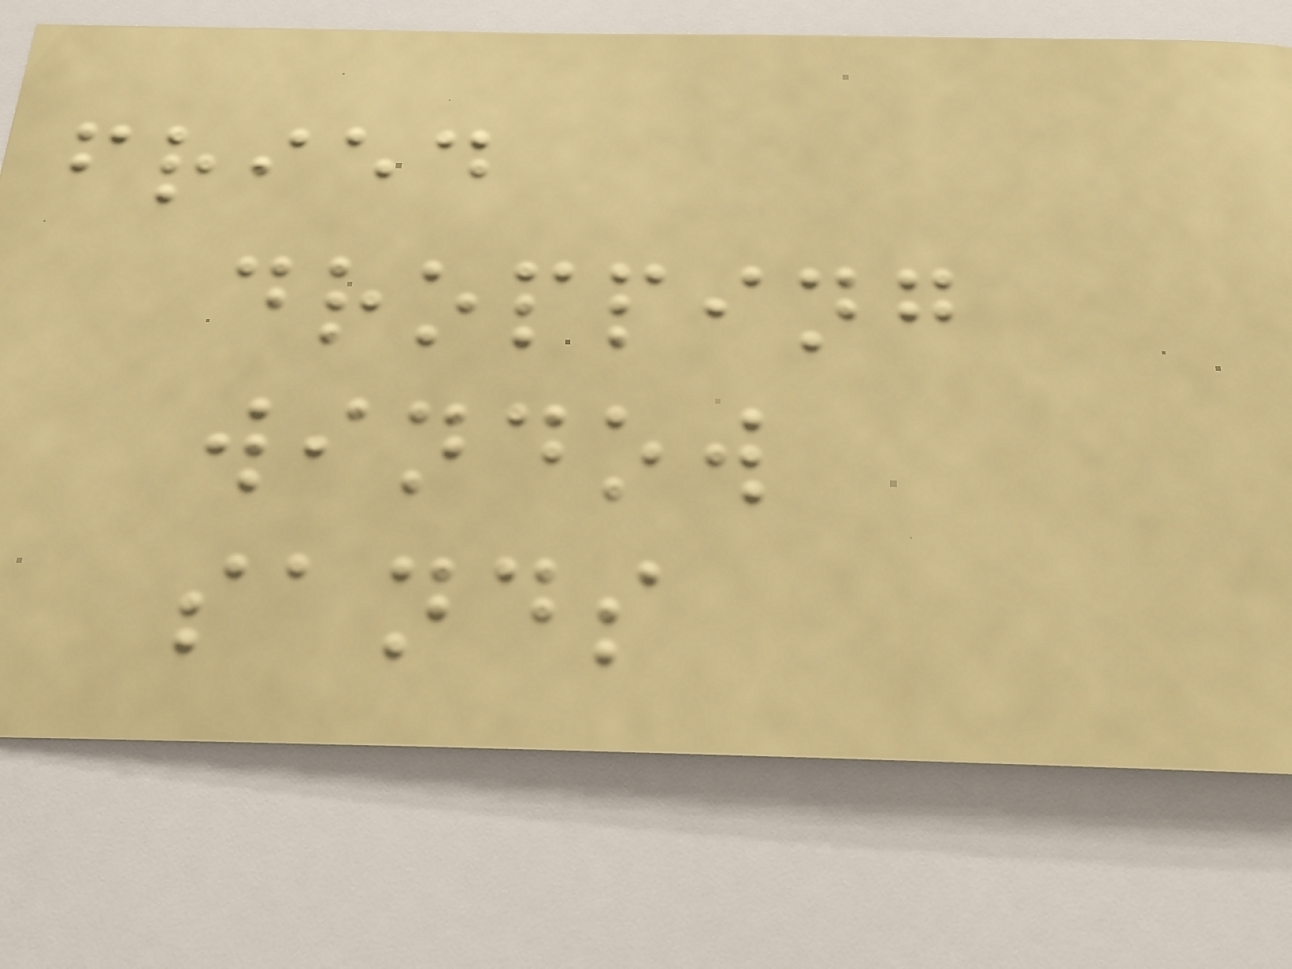fried
dropping
window
sands
